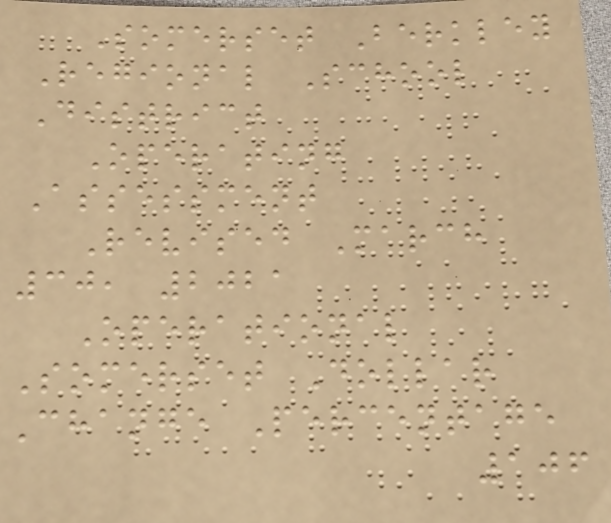Somerset Berkley
Regional School
District
Operating
Assessment
Revised March
30, 2021
Operational
Somerset Dollar
Change Percentage
106
